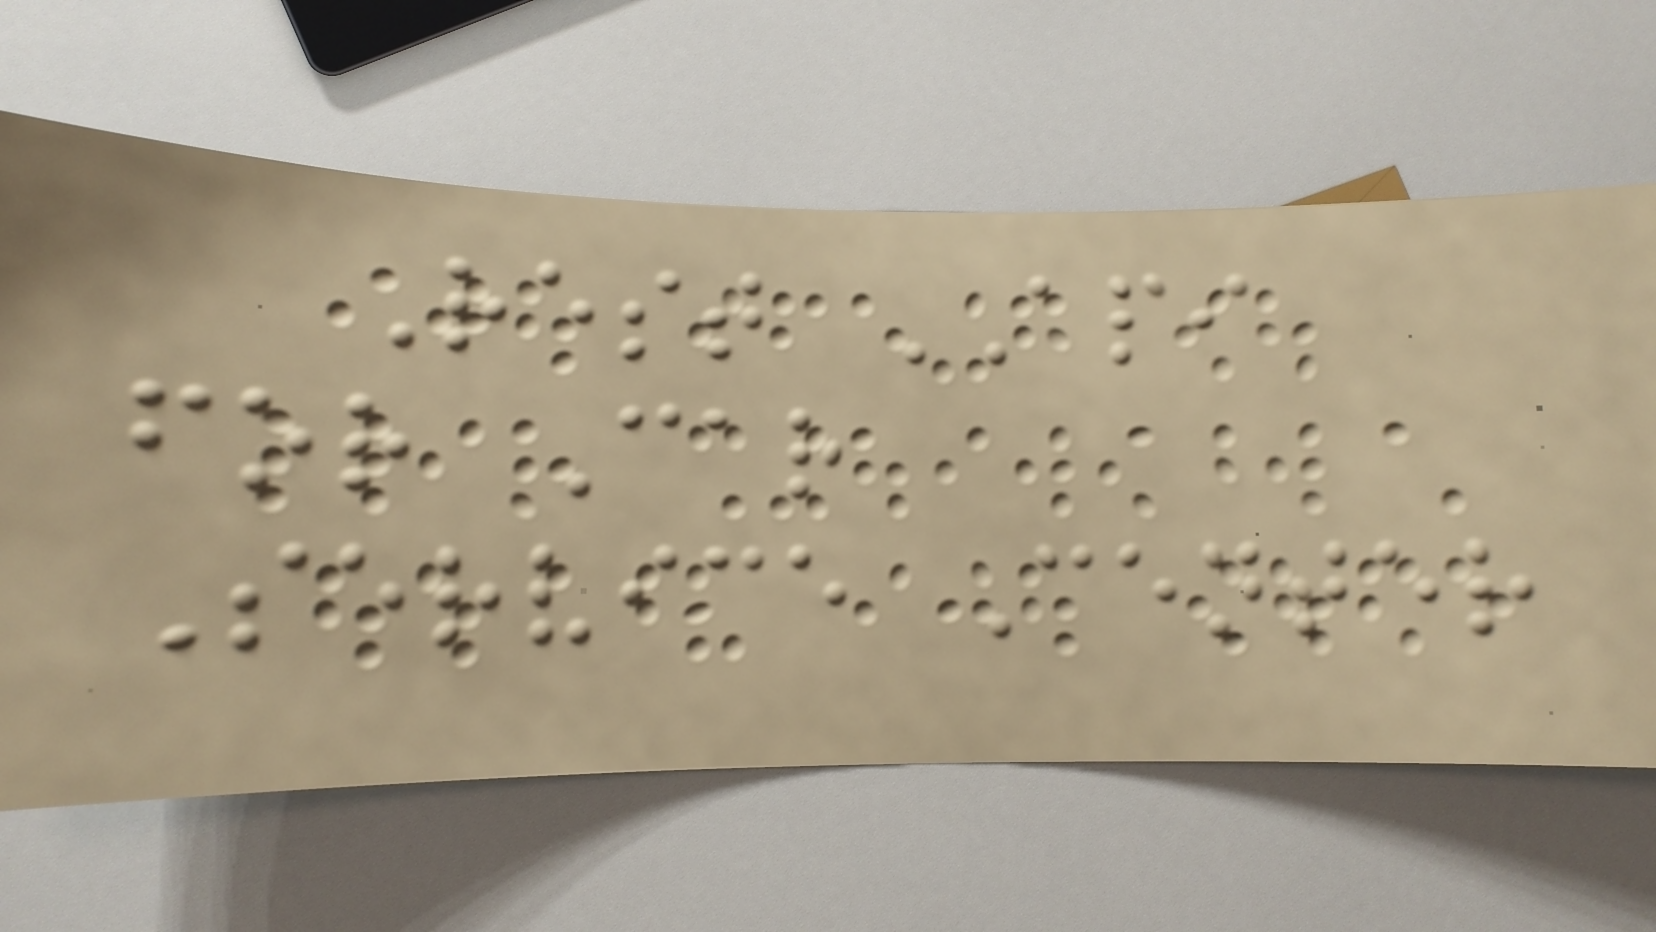Rest API
for Car
Service Center
